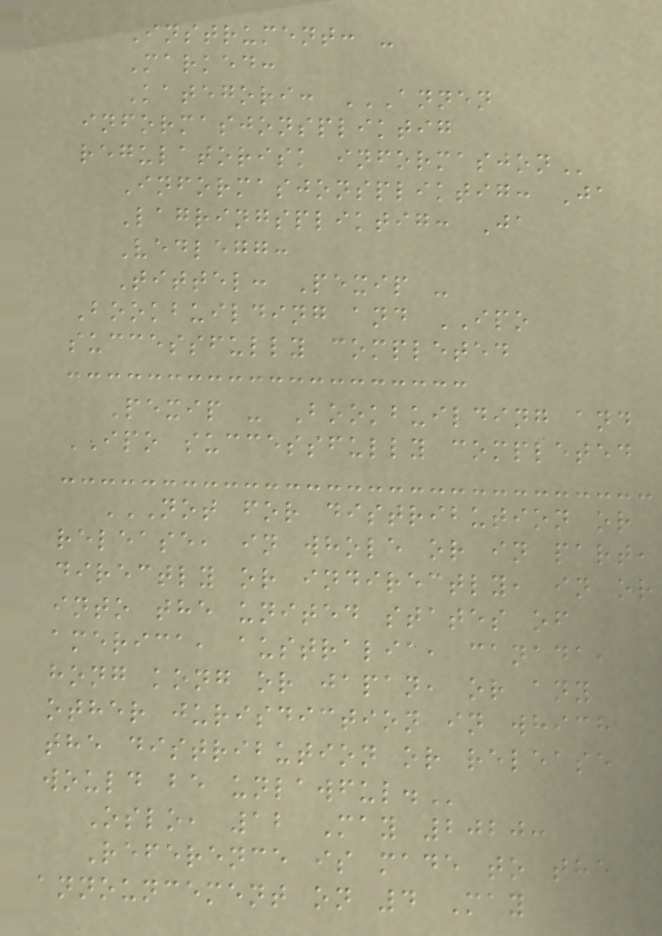Instrument: -
Marked:
Kategori: ANNEN
INFORMASJONSPLIKTIG
REGULATORISK INFORMASJON
Informasjonspliktig: Ja
Lagringspliktig: Ja
Vedlegg:
Tittel: Pexip -
Bookbuilding and IPO
successfully completed
Pexip - Bookbuilding and
IPO successfully completed
NOT FOR DISTRIBUTION OR
RELEASE, IN WHOLE OR IN PART,
DIRECTLY OR INDIRECTLY, IN OR
INTO THE UNITED STATES OF
AMERICA, AUSTRALIA, CANADA,
HONG KONG OR JAPAN, OR ANY
OTHER JURISDICTION IN WHICH
THE DISTRIBUTION OR RELEASE
WOULD BE UNLAWFUL.
Oslo, 12 May 2020:
Reference is made to the
announcement on 4 May
